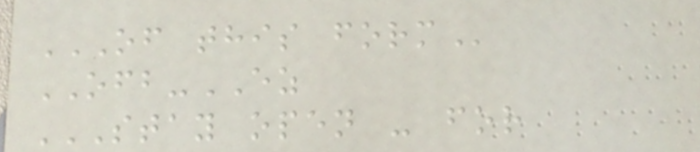OF THIS FORM
OFB-EZ
STAY OPEN - FOR
